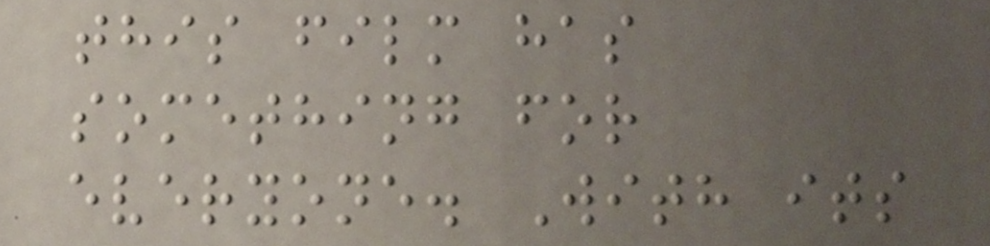this film has
something for
everyone. With its
